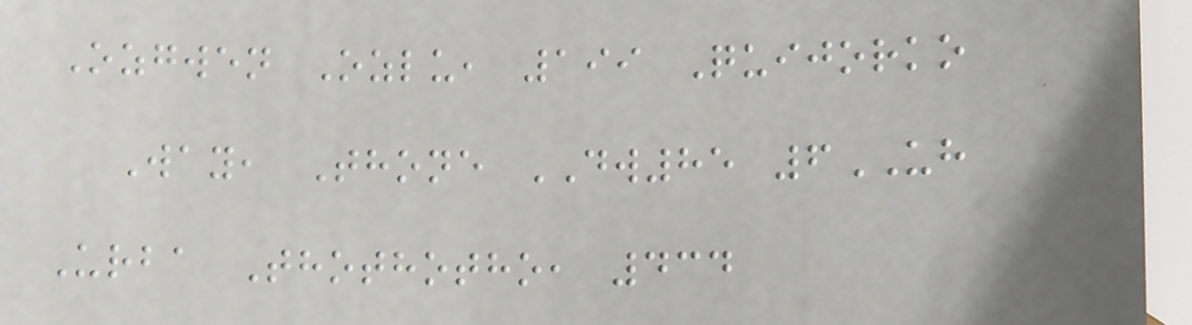Ozgwen Ozlu, 199 Quijorko
Way, Thone DW85 6UH
Urba Thothotho, 434
